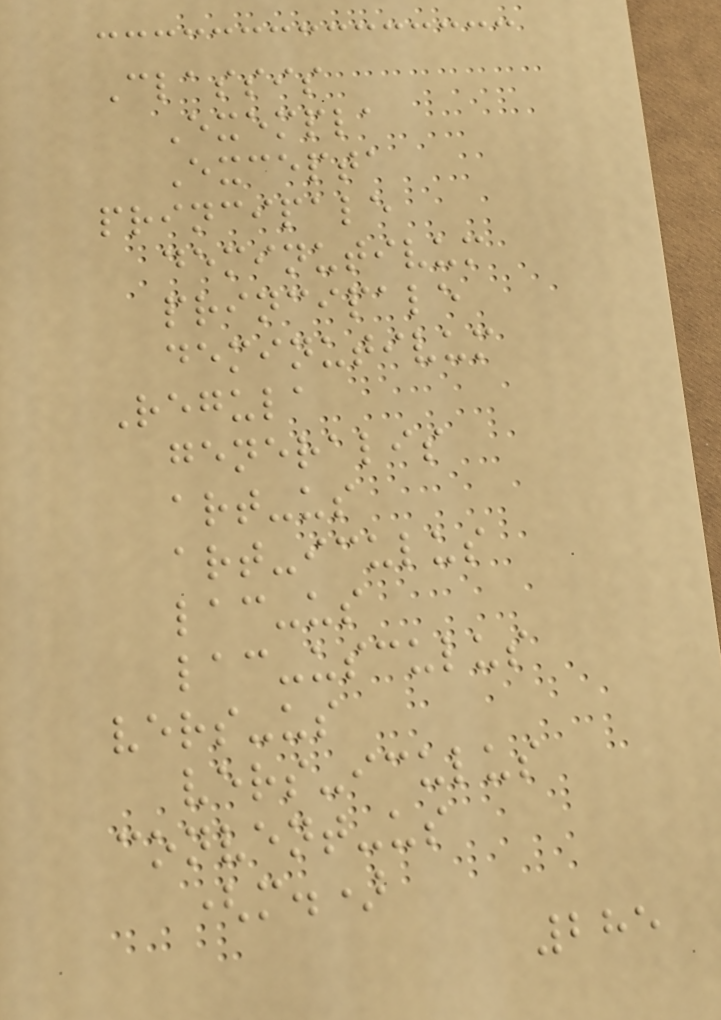Classis
Exempla
Excepta
principale
deminutivum
principale
deminutivum
Regula
generalis
art-us
art-iculus
lac-us
lac-usculus
vers-us
vers-iculus
convent-us
(m.)
285
